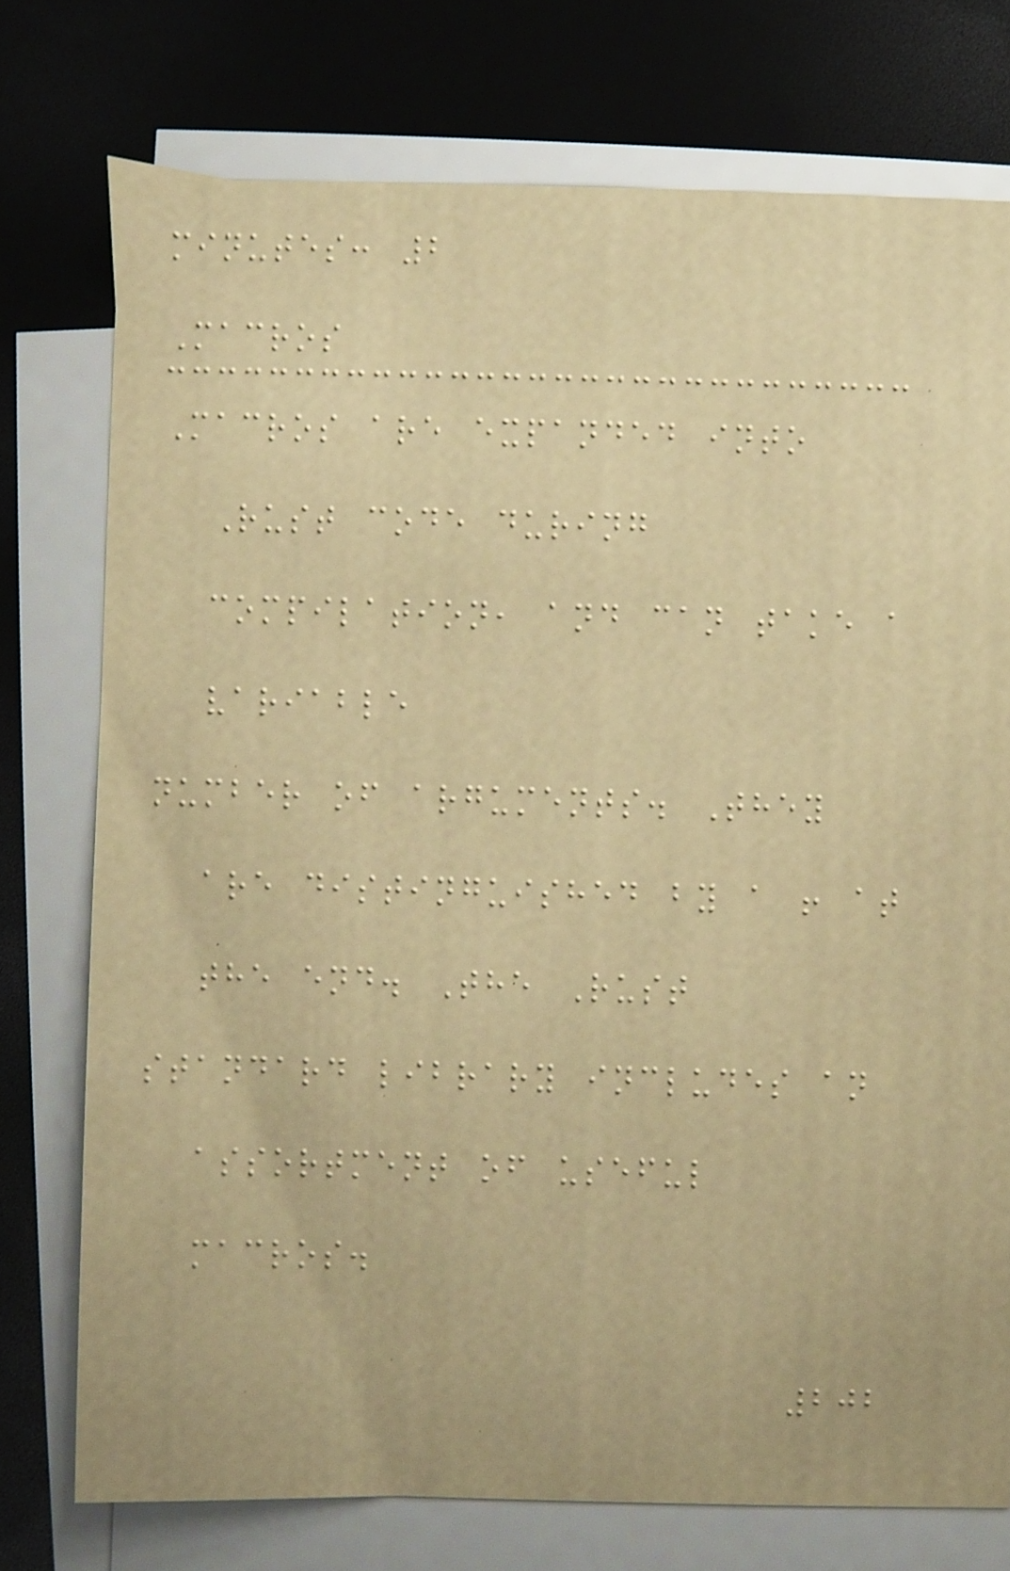minutes: 2
Macros
Macros are expanded into
Rust code during
compilation, and can take a
variable
number of arguments. They
are distinguished by a ! at
the end. The Rust
standard library includes an
assortment of useful
macros.
202
